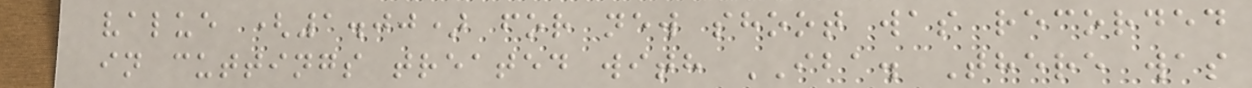value (1.00) for new shoot was recorded
in cuttings treated with IBA. There was
